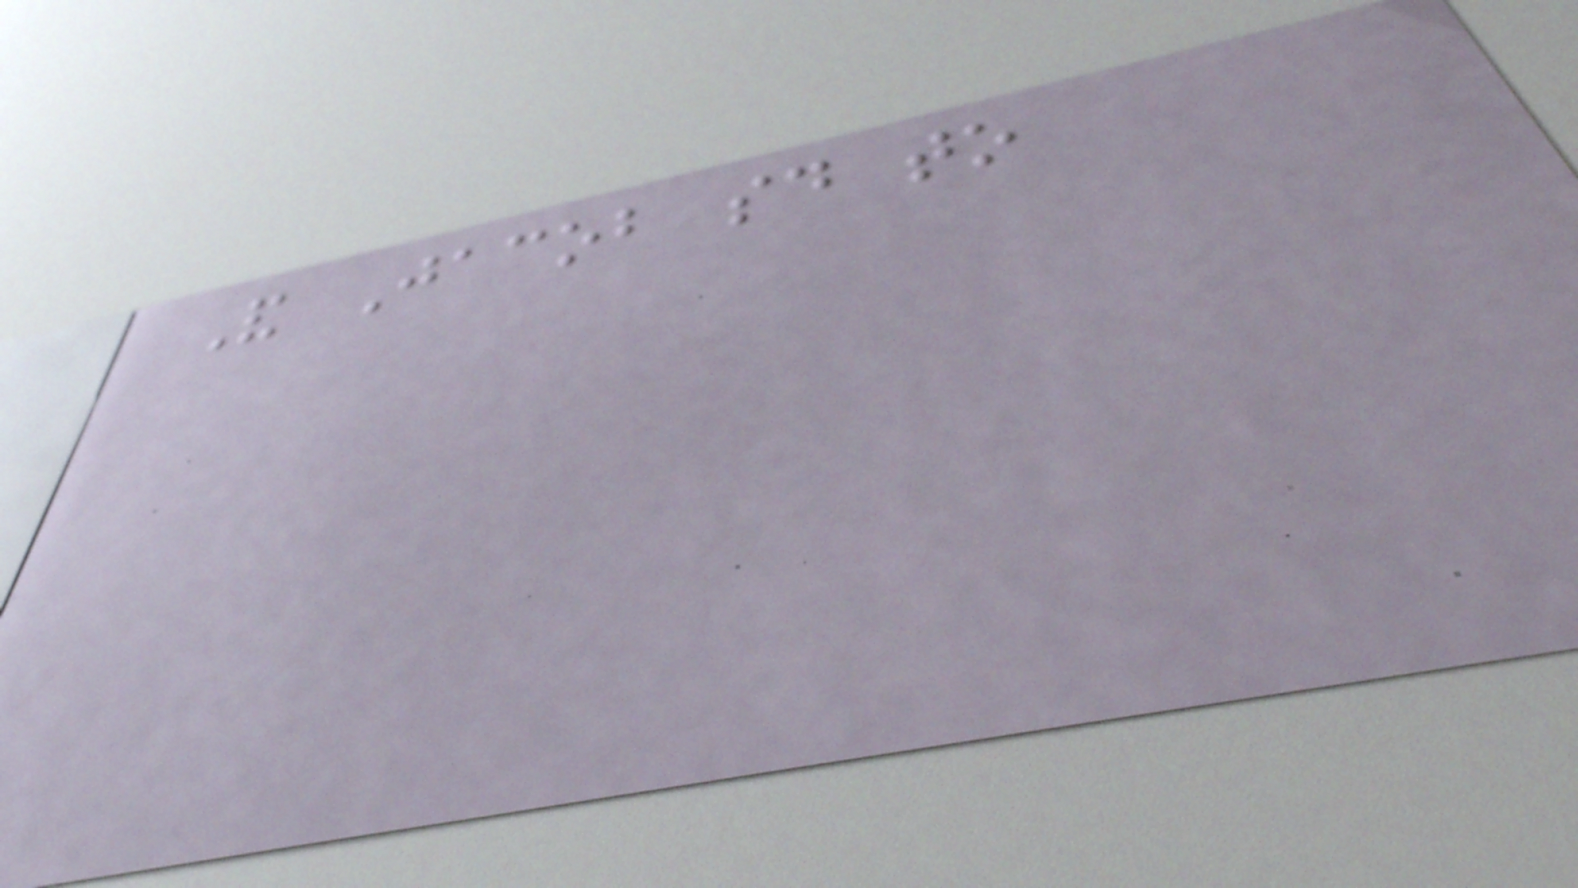And Jacob said to
